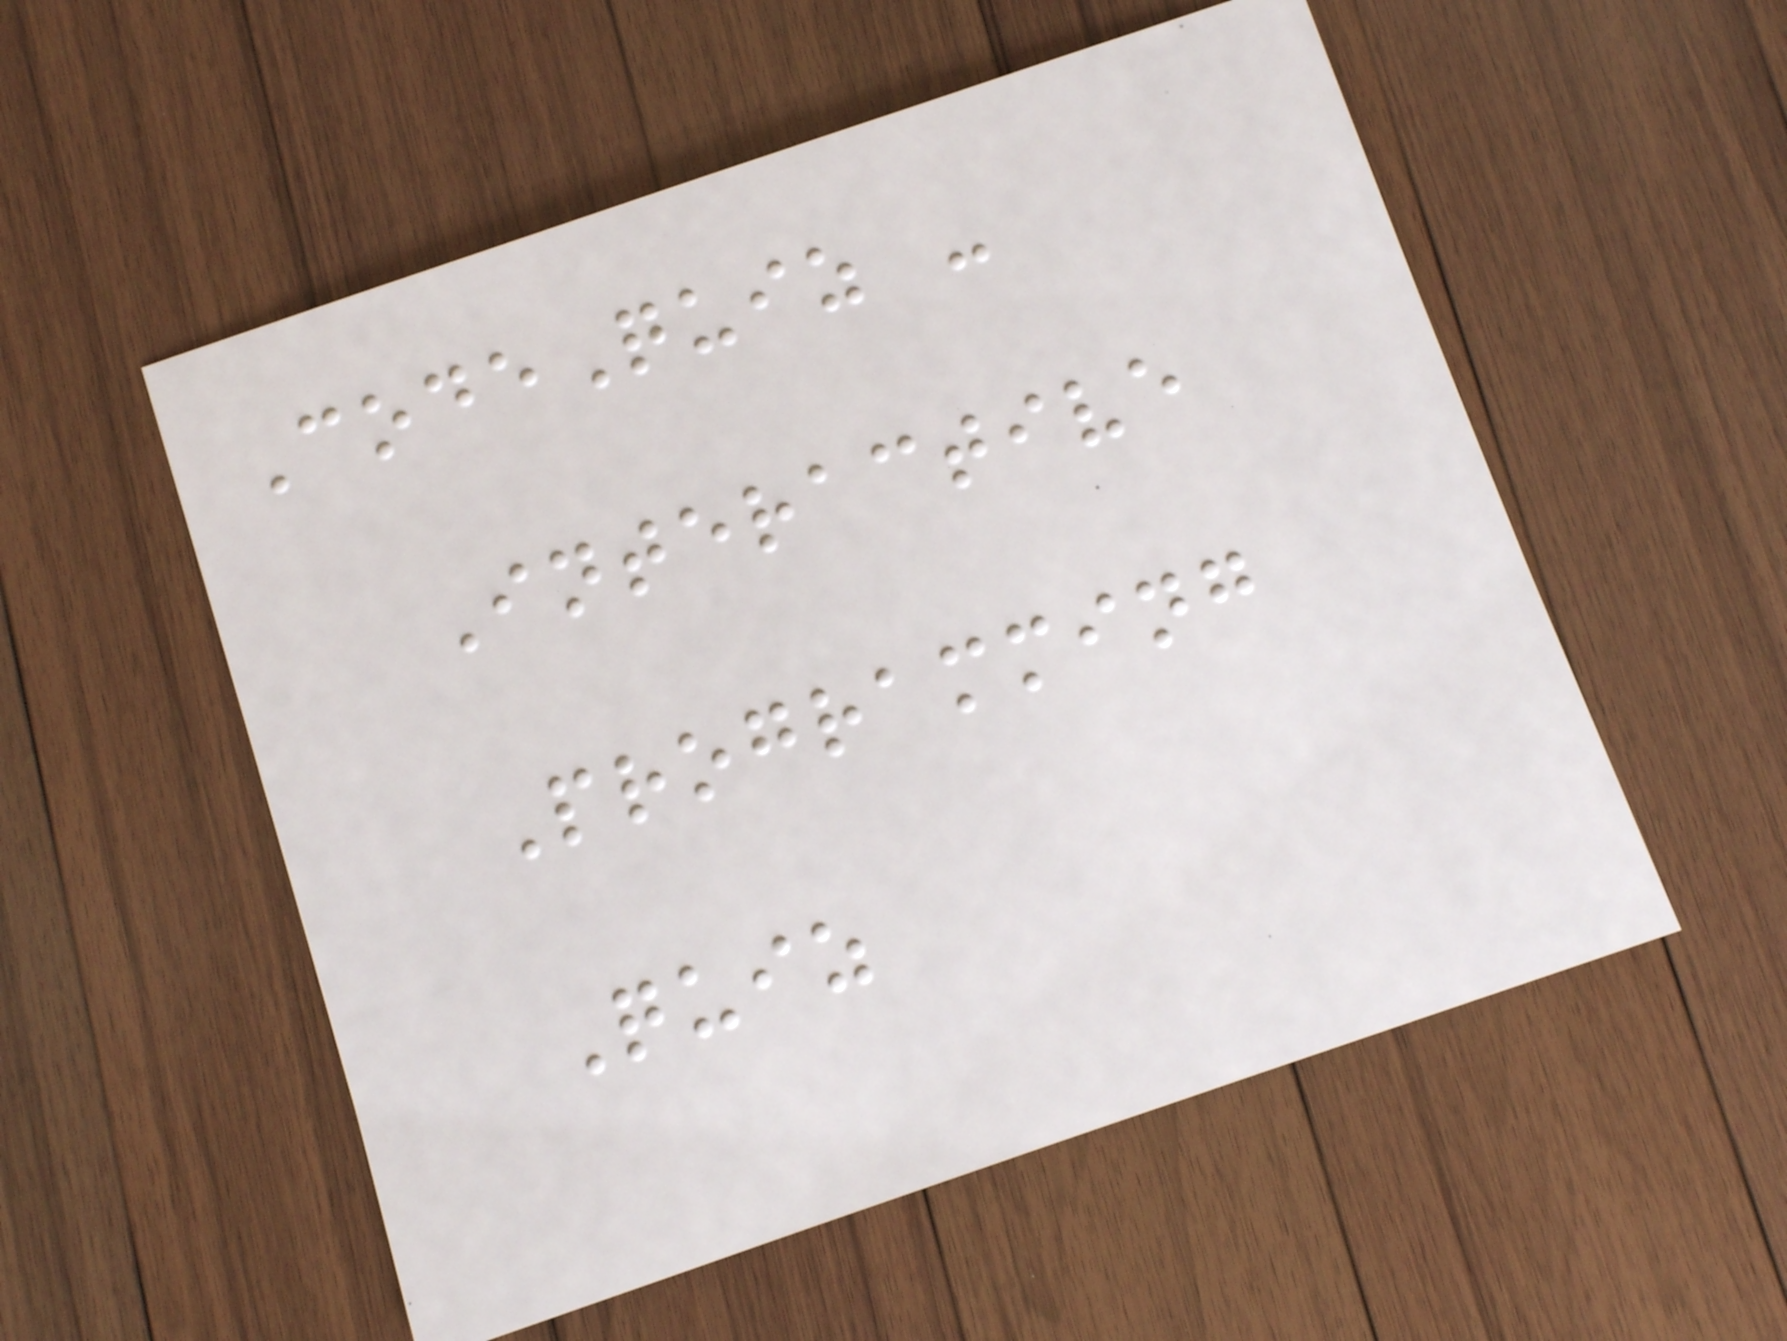CodeQuiz -
Interactive
Programming
Quiz
